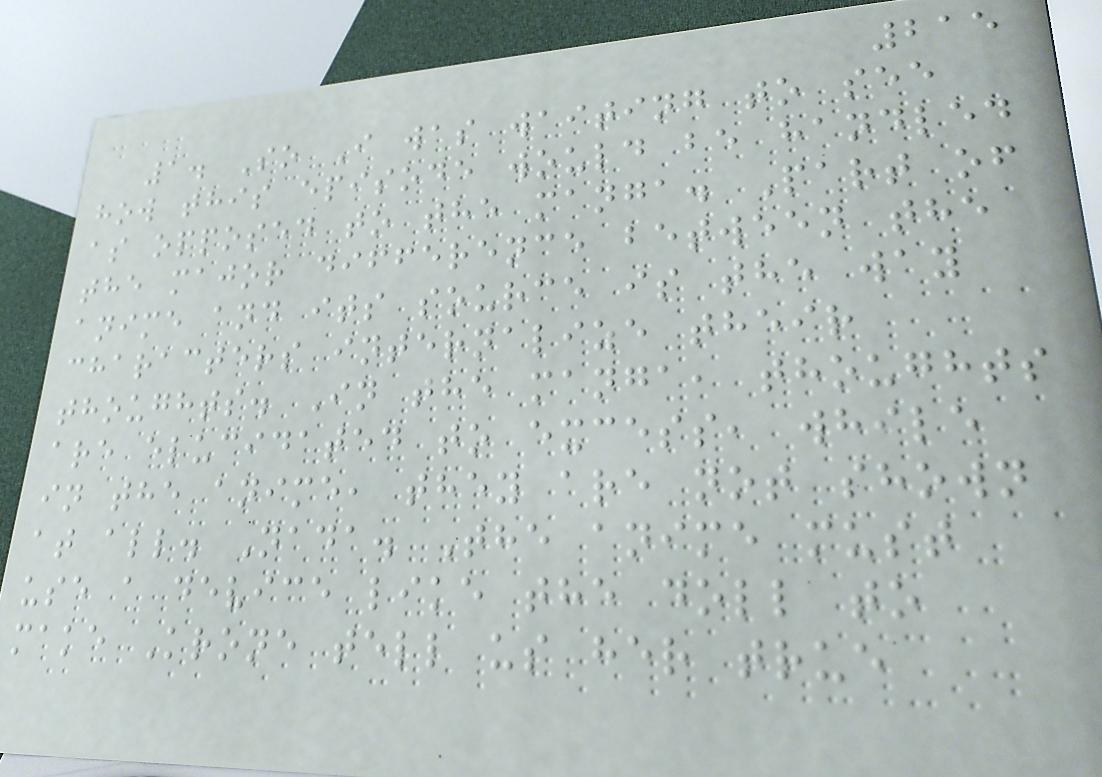215
1. So I was waiting to see
how this episode would be handled
as opposed to the manga. Part of
the major difference between the
anime and its source is the way
characters internalize their
thoughts. In the manga, thoughts
are elucidated to excess, while
in the anime, they are not shown
at all. Nada. The anime must
use a device like the doll to
make Krone tell us her true
